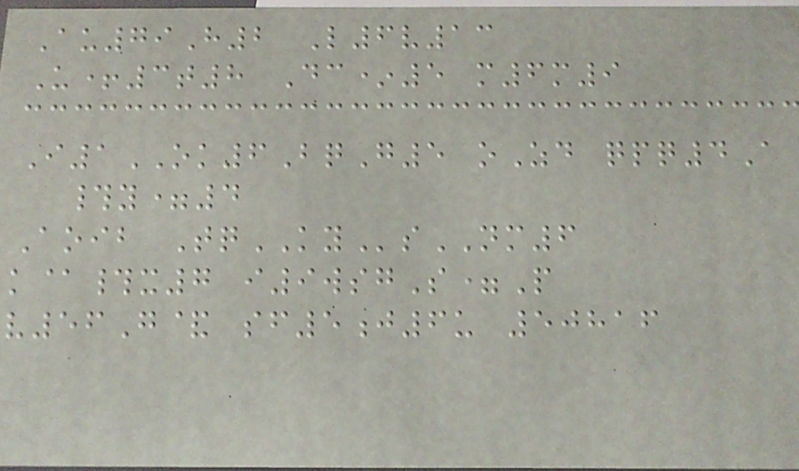Au79H2 L6v13
U+3t8 Dc*5 m6m9
I1OK6BqG5 oZd qpq4A
#y=4
Aoib TqKYsNM6
k@#x7 i9wsgS=P
v56G& sf5j6u 50816
